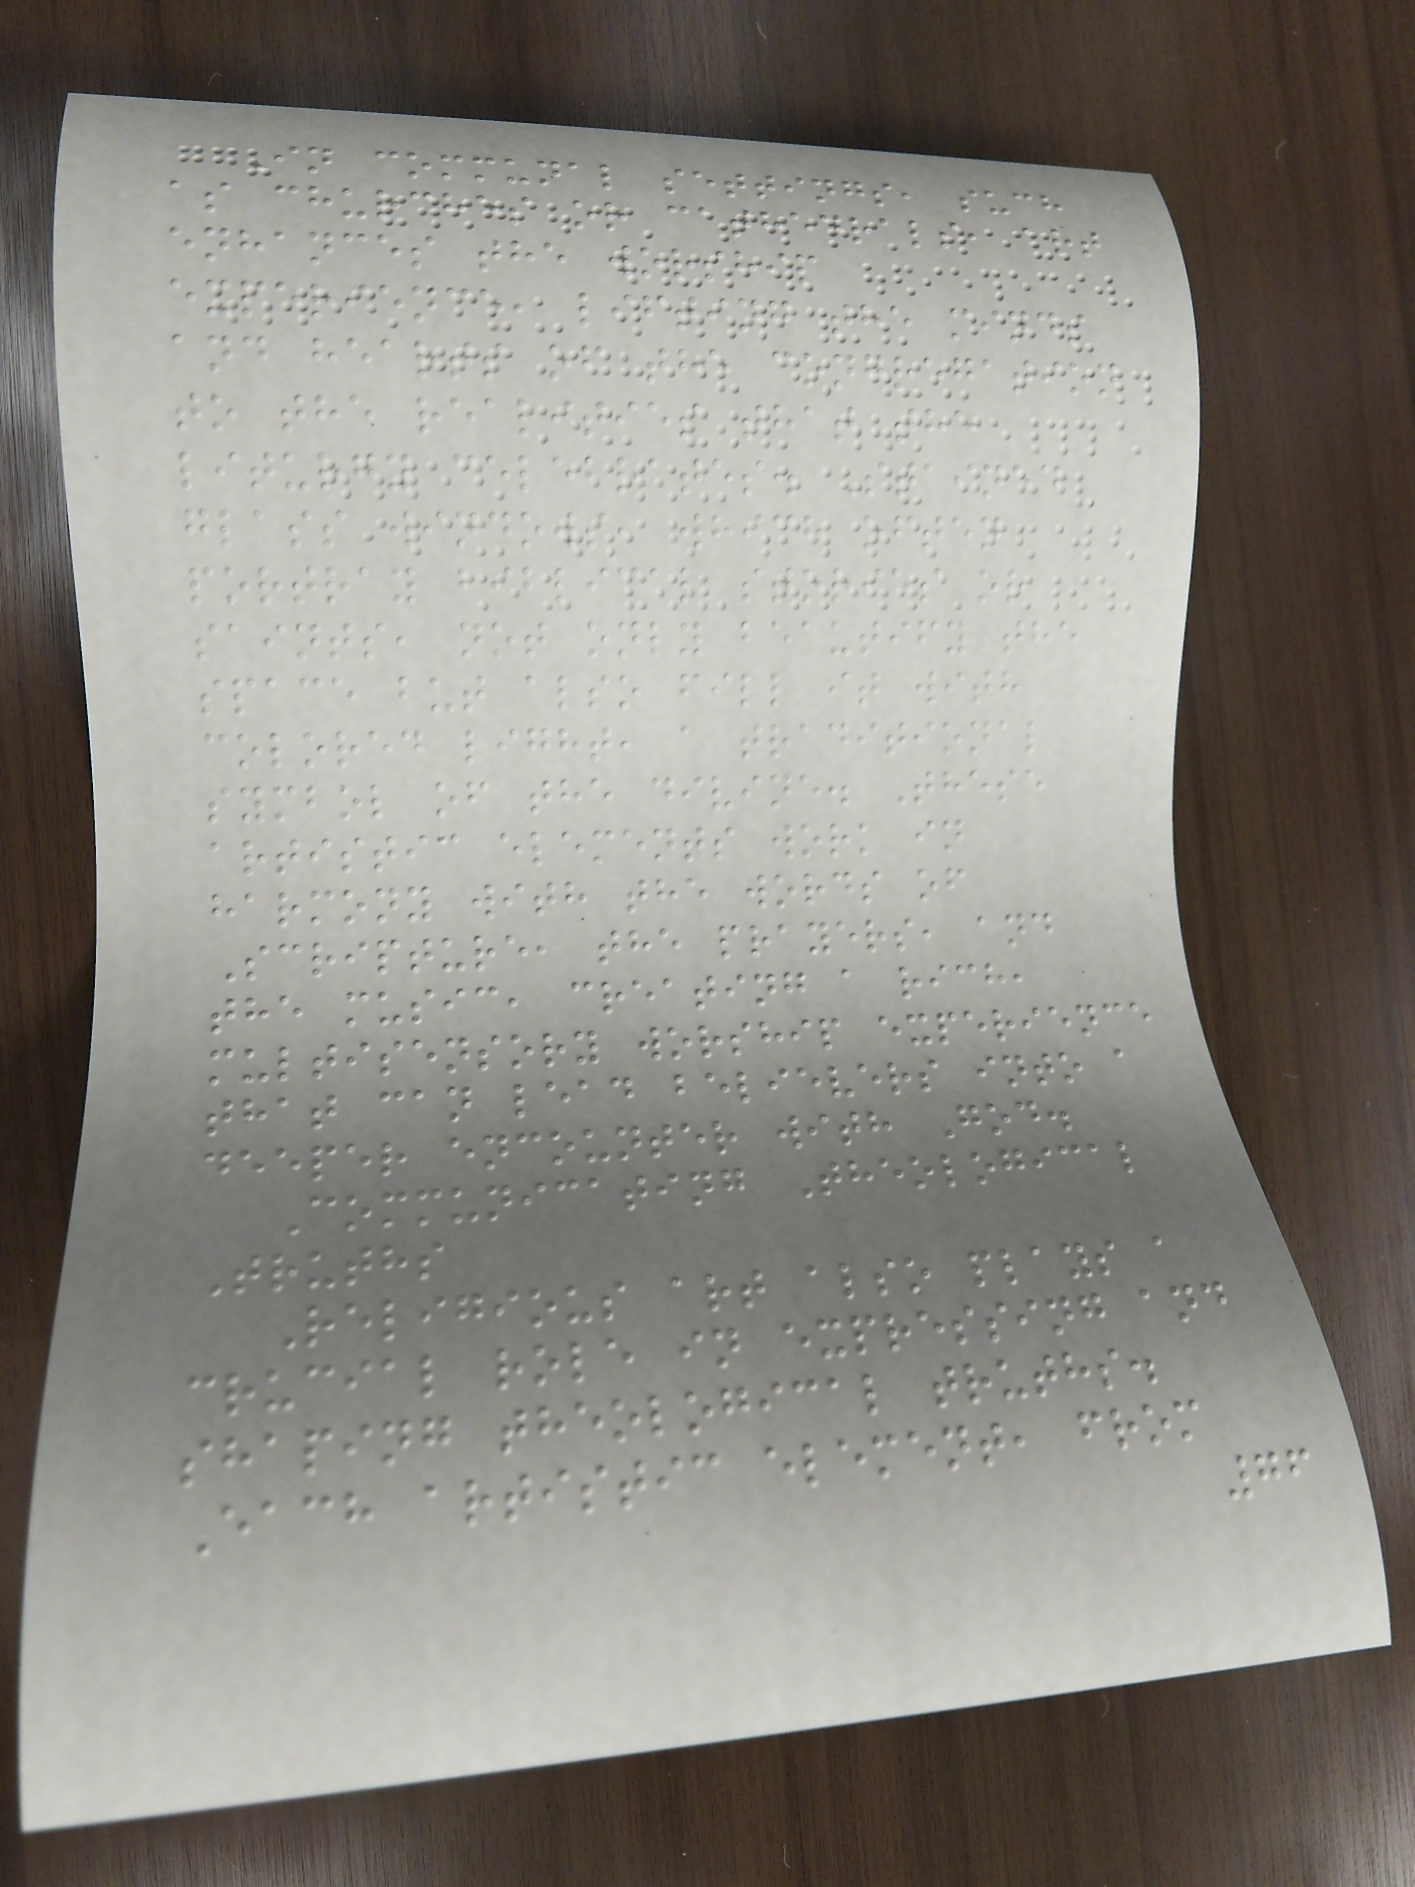In communal settings, such
as churches or cathedrals, art
enhances the worship
experience, lifting the minds
and hearts of the congregation
to the realities that the
liturgy celebrates. Stained
glass windows, which often
portray biblical stories or
saints, not only beautify the
space but also fill it with
colored light, a traditional
symbol of the divine. These
artistic elements work in
harmony with the words of
Scripture, the prayers, and
the music, creating a rich,
multisensory worship experience
that can lead believers into a
deeper encounter with God.
Communicating Theological
Truths
Religious art also plays a
crucial role in expressing and
shaping theological truths.
Each artistic element, from
76
